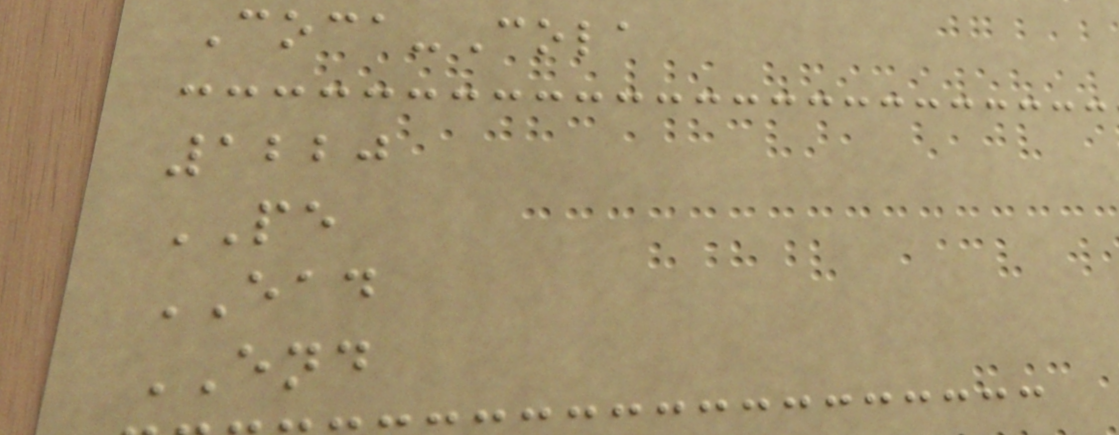Coca-Cola
1220
PE
EAD
END
